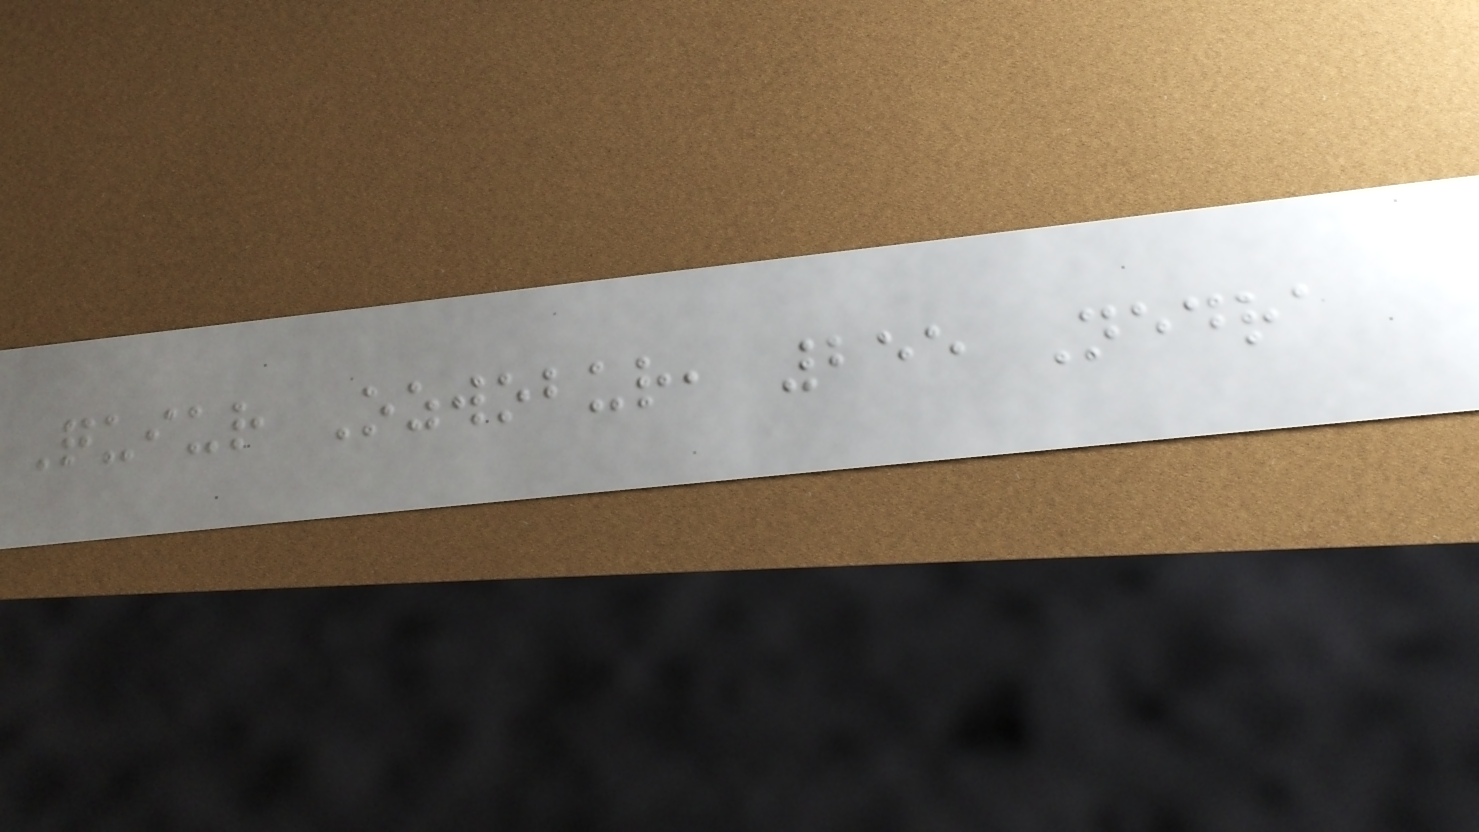Quiur Ozwobur, 255 Nedra
